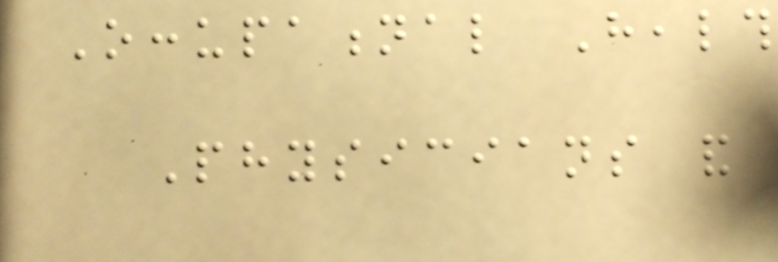Occupational Health
Physicians and
